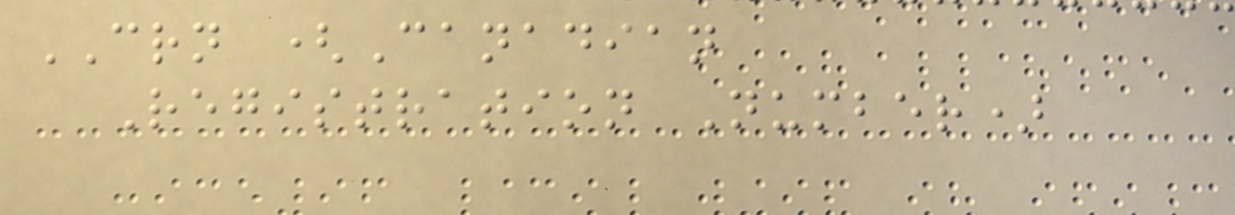CRN (Canadian
Registration Number)
